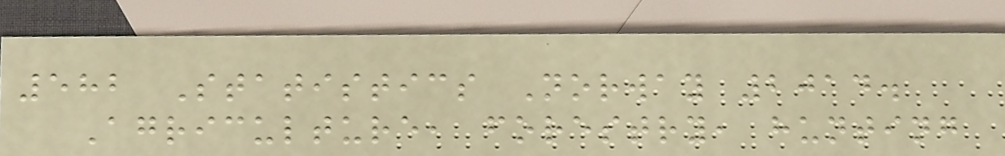582 Statistics Norway 2014.
Agriculture, forestry, hunting
